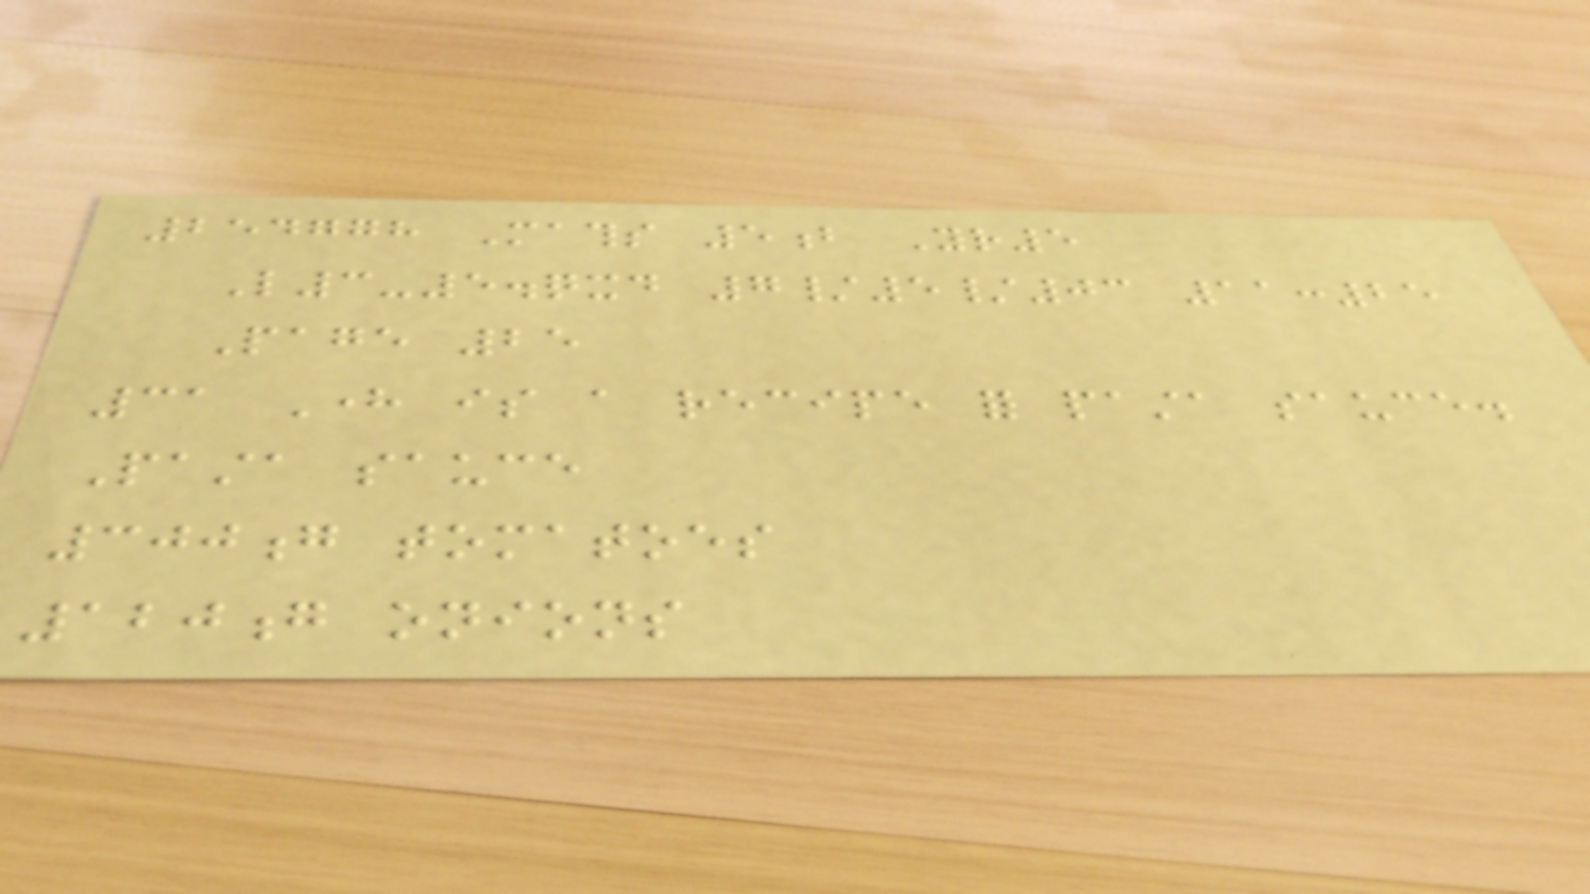254778 Maths 5b Yr5
L3-5.qxd 7/5/03 11:25
Page 25
31 Here is a recipe for pasta sauce.
Pasta sauce
300g tomatoes
120g onions
